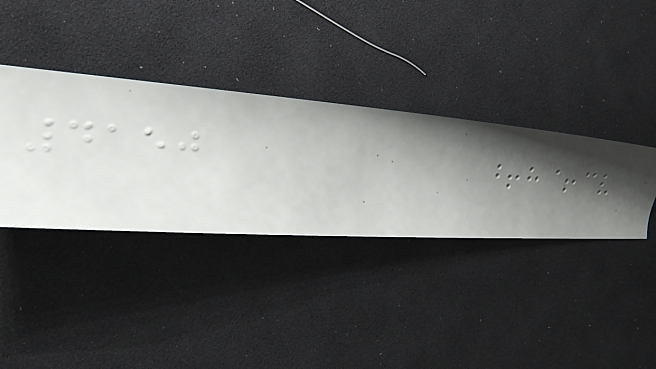4150
